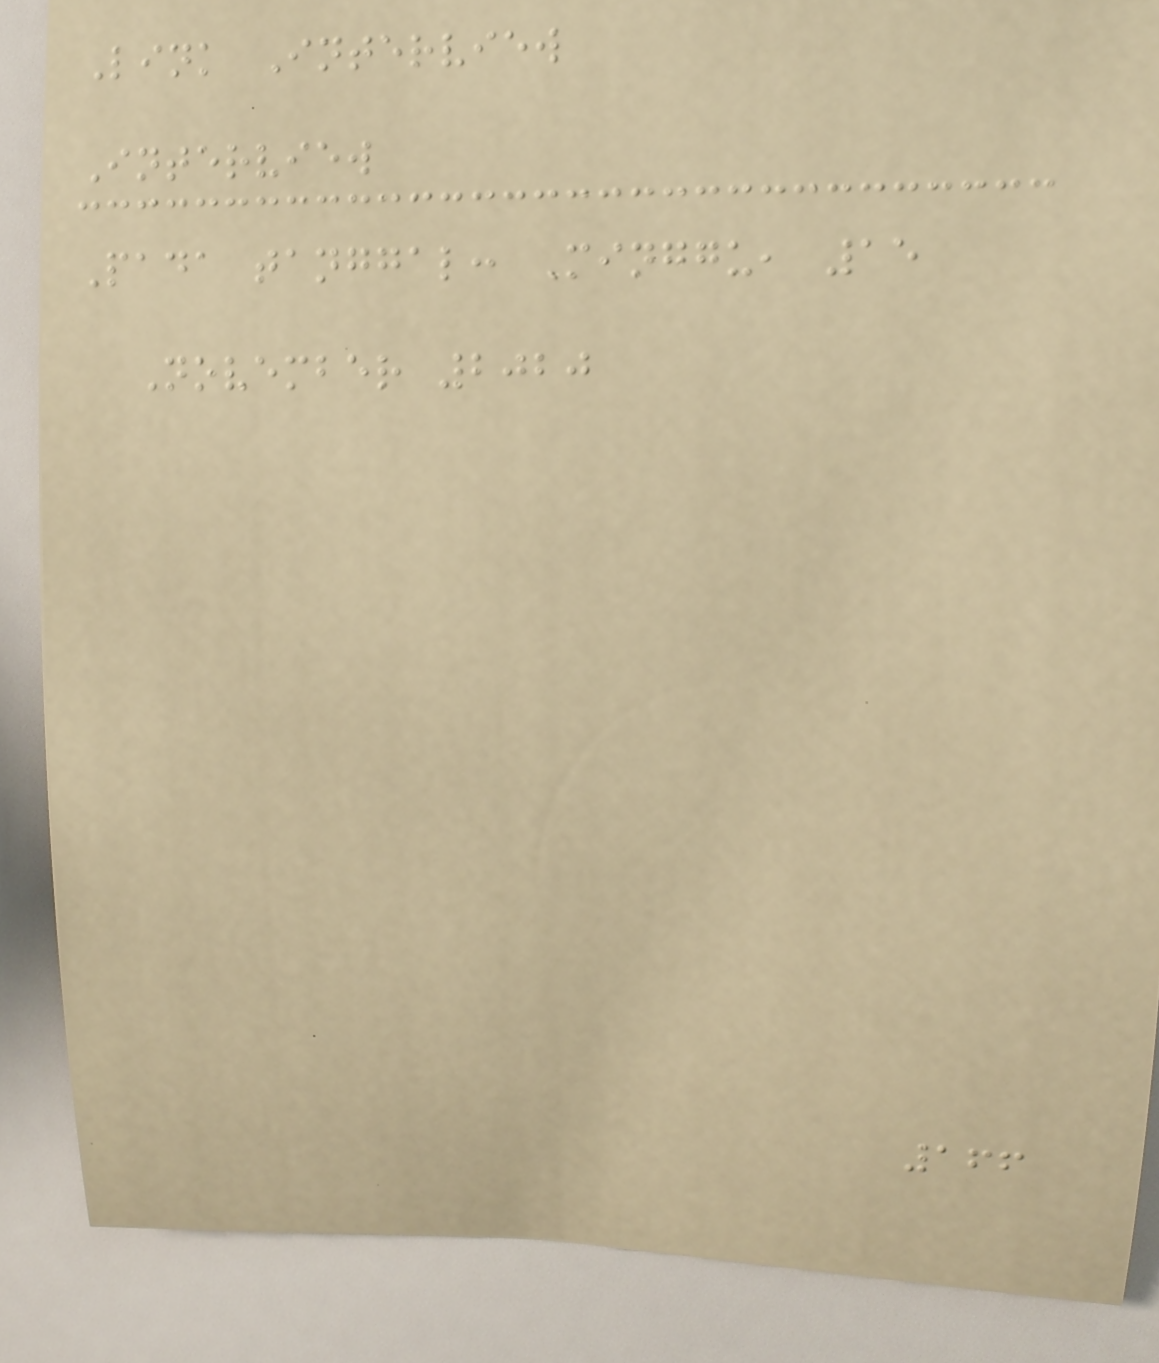Link Interview
Interview
Pada tanggal: Minggu, 15
November 2020
166
